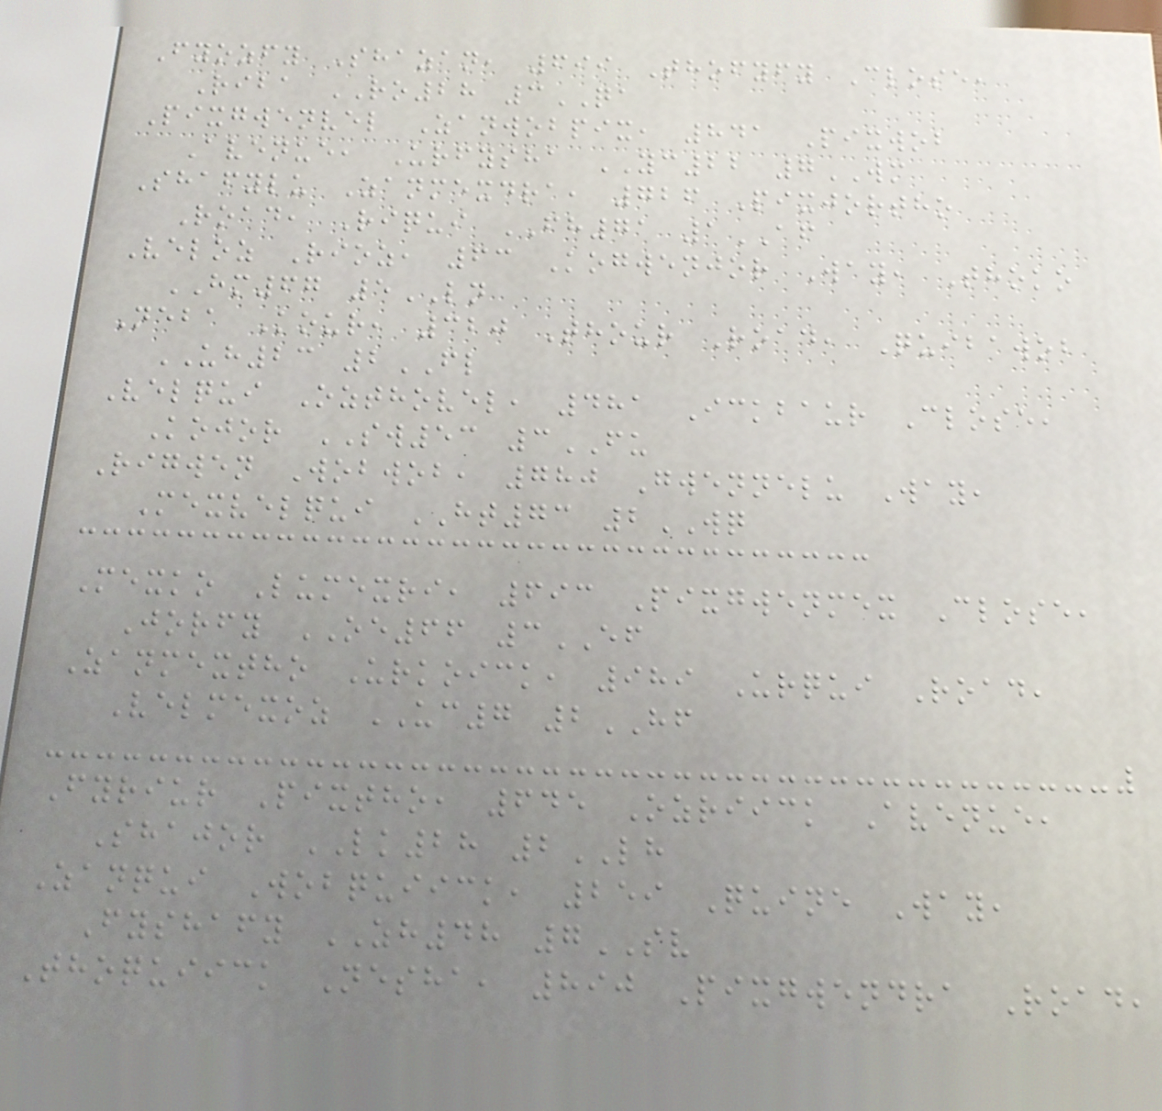Fyozfy Shazan, 699 Thofyfy Close,
Riba RO28 3QA
Pixgwenvel Zanwobpix, 841 Pixwob
Avenue, Urfysha YC22 7WM
Shafylu Zanmexdra, 726 Pixjortho
Road, Riqui FH71 1AF
Veloz Rioz, 63 Kogwenjor Way, Thoko
HM67 5LN
Neba Kour, 320 Thour Road, Quibawob
UH23 2FL
Velqui Ozthovel, 481 Ickbaur Close,
Kojor SW53 3FU
Rigwen Wobwob, 780 Gwennelu Way,
Mexvelqui HT73 2WQ
Mexko Lumexri, 693 Pixgwenmex Close,
Jorfy OE66 3EF
Zanmextho Urkoick, 989 Urqui Road,
Velmexoz UC7 2HF
Fyriur Pixtho, 645 Ozriick Avenue,
Shajor LK28 2LH
Zanqui Wobquiick, 259 Quine Way,
Fyshafy ZH48 7SV
Thoquiick Nesha, 890 Pixgwendra Road,
